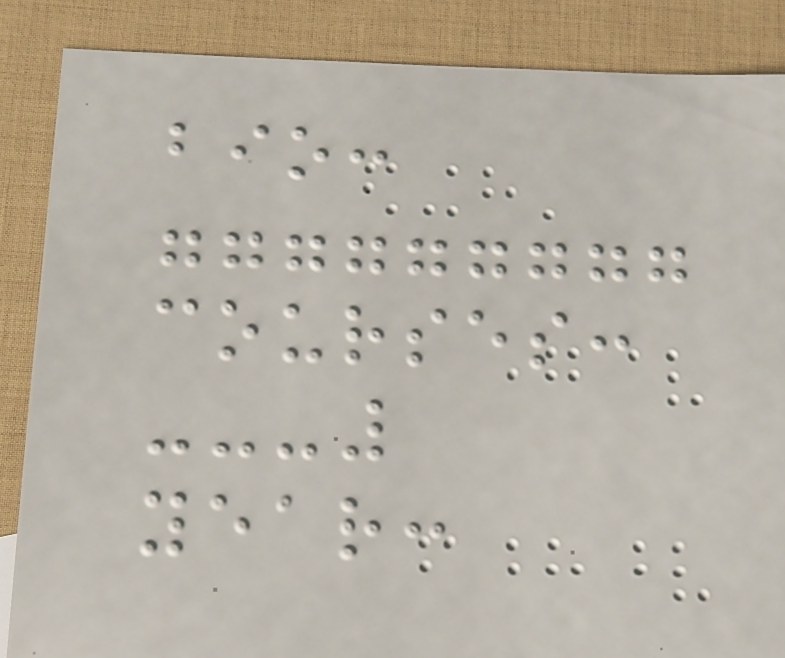bio:
courses:
year:
